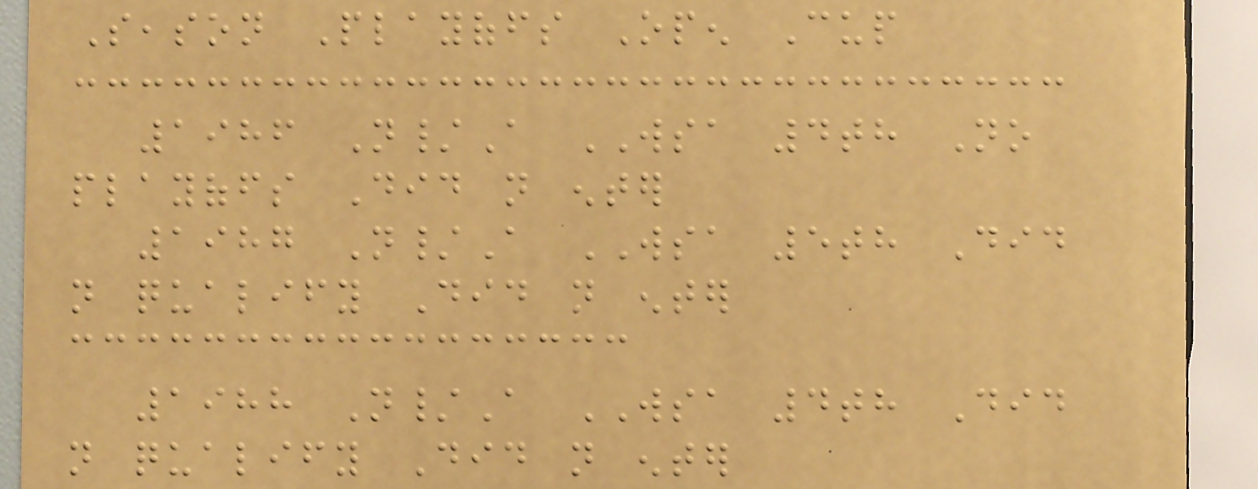Season Playoffs Open Cup
1986 N/A WSA 4th No
playoffs Did not enter
1987 N/A WSA 5th Did
not qualify Did not enter
1988 N/A WSA 4th Did
not qualify Did not enter
